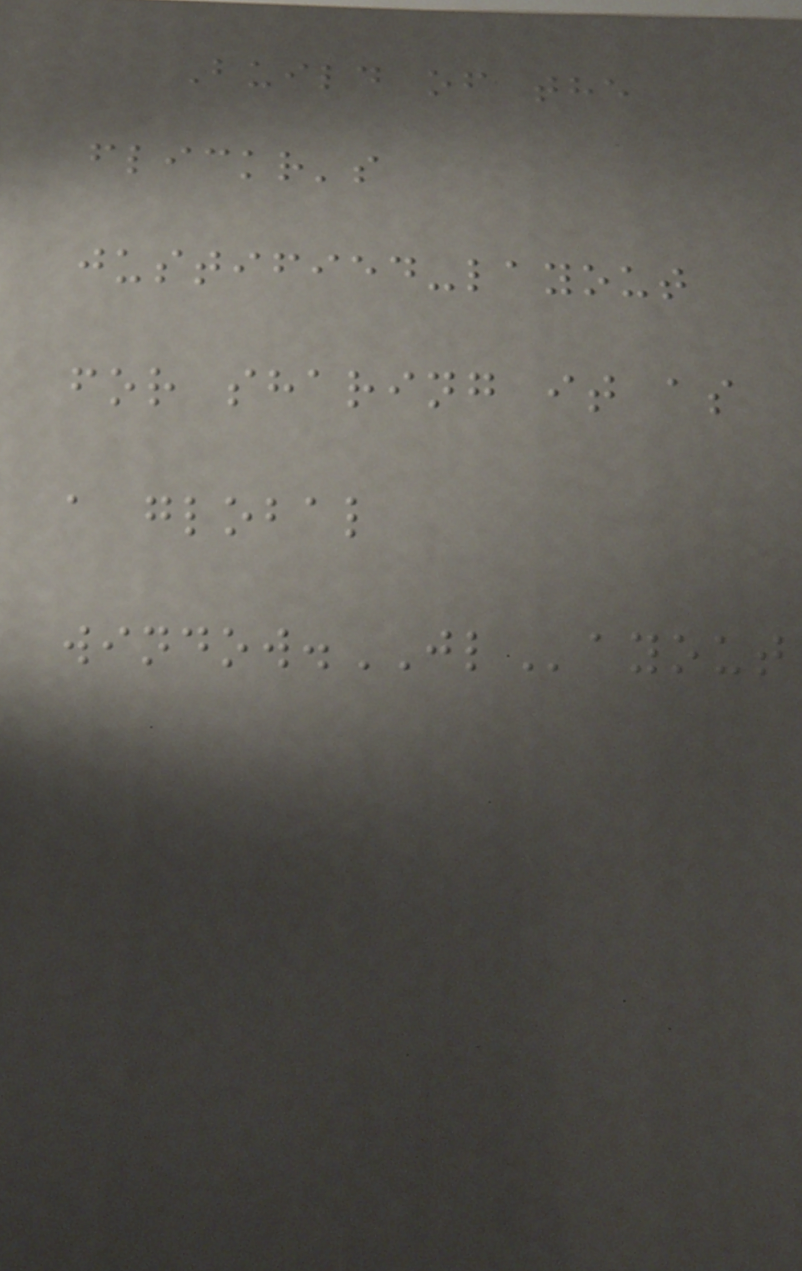Build of the
flickr's
justified-layout
for sharing it as
a global
window.JLayout
